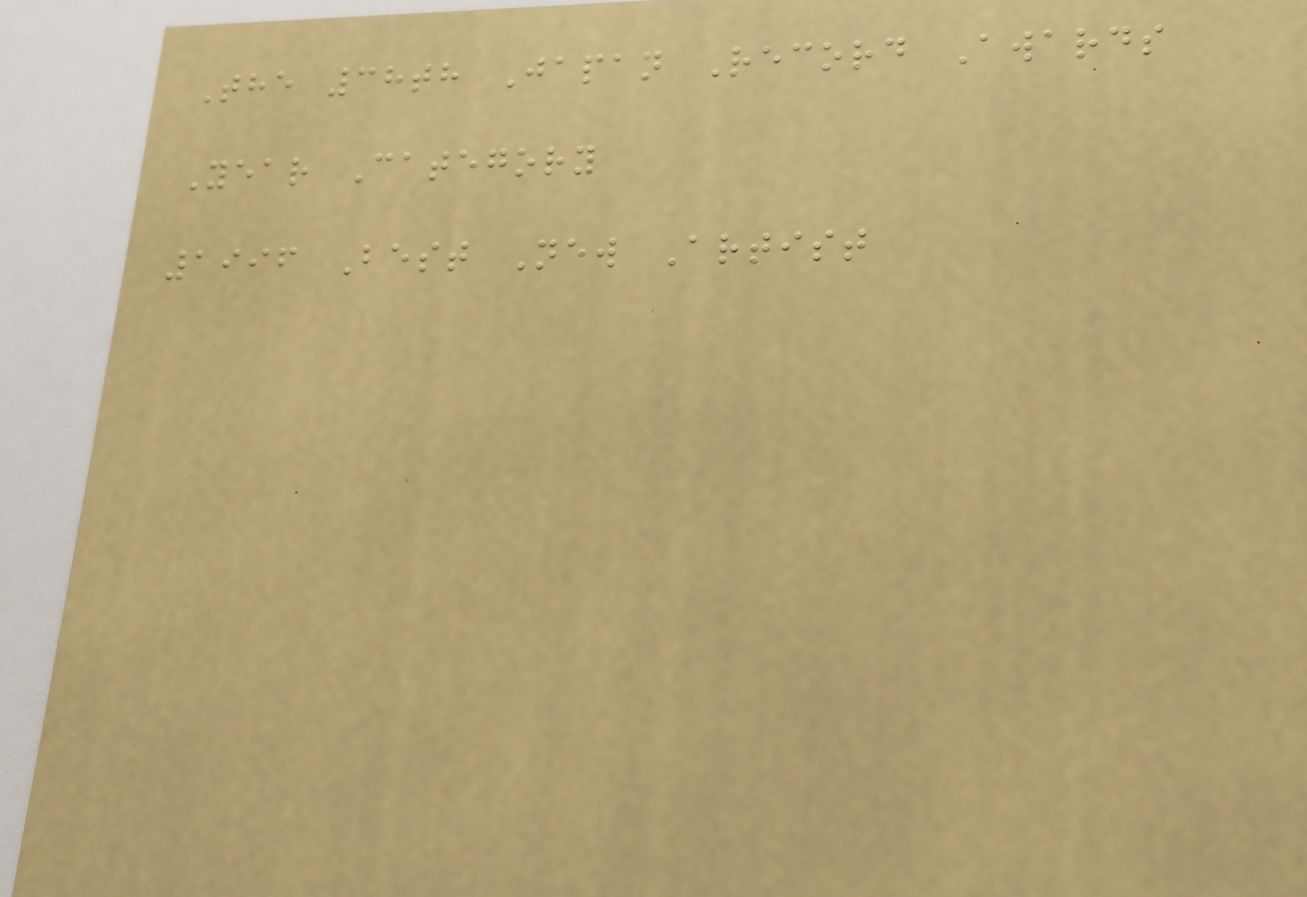The 38th Japan Record Awards
Year Category
1996 Best New Artist
